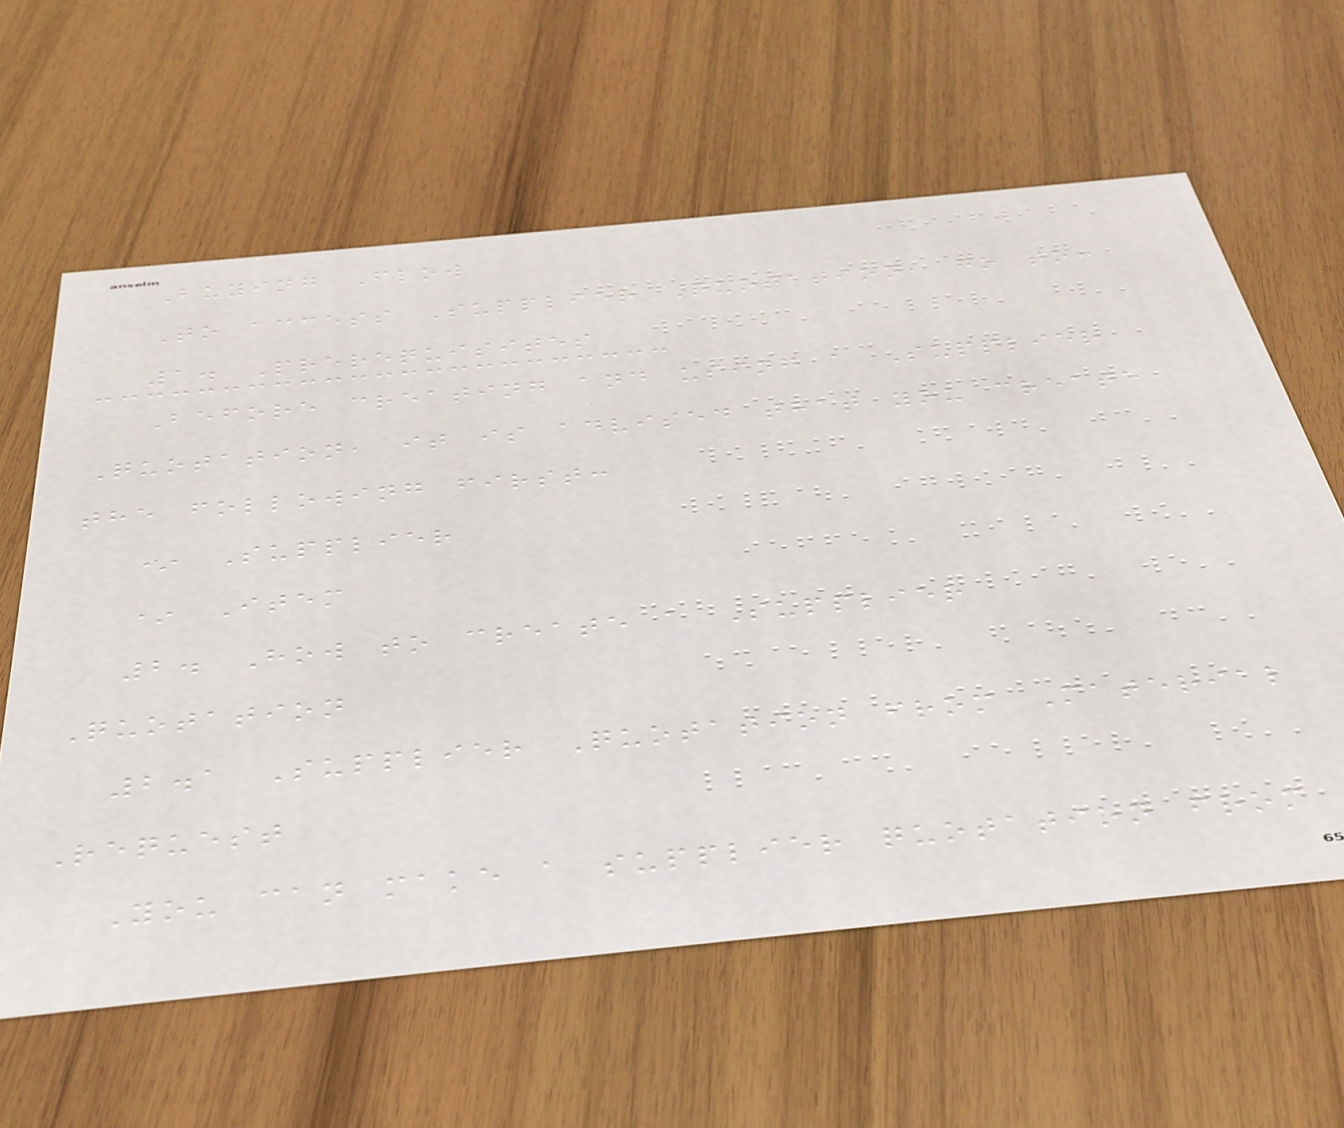Buying Flow
To access Supplier Quotation, go to:
1. Prerequisites
Before creating and using a Supplier
Quotation, it is advised that you create
the following first:
* Supplier
* Item
2. How to create a Supplier
Quotation
2.1 Supplier Quotation from Material
Request
You can make a supplier quotation from
